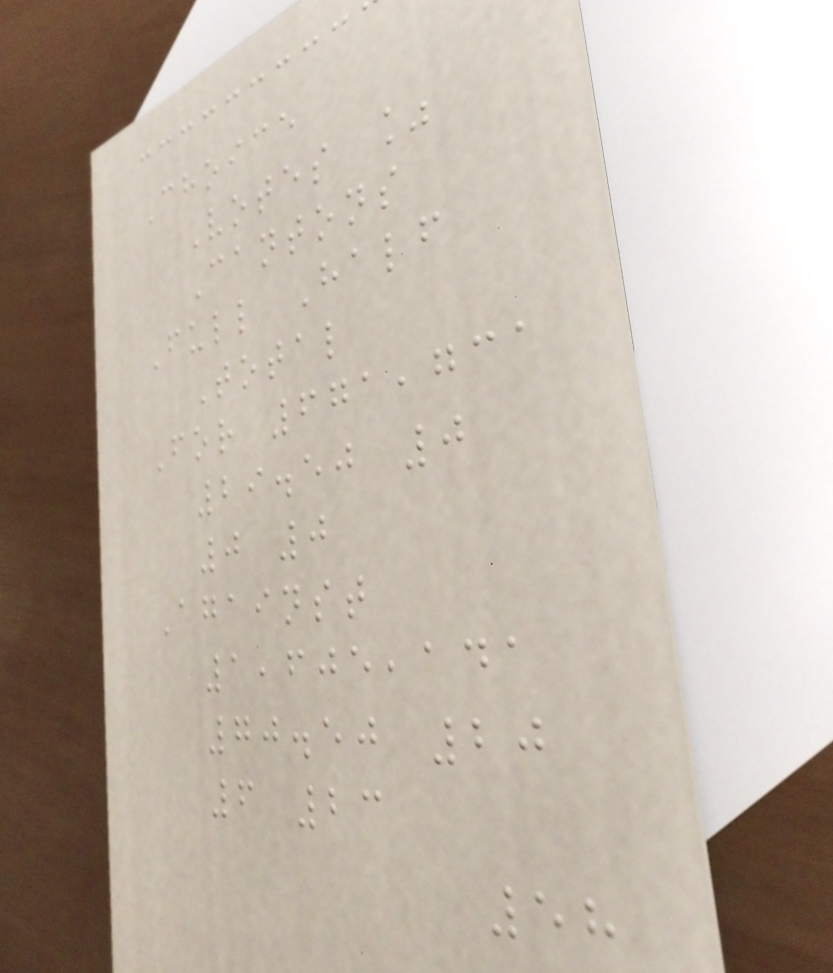Choice
Votes %
Cantons
Full Half
Total
For 671,731
29.50 0
0 0
Against
1,605,141
70.50 20
6 23
58
